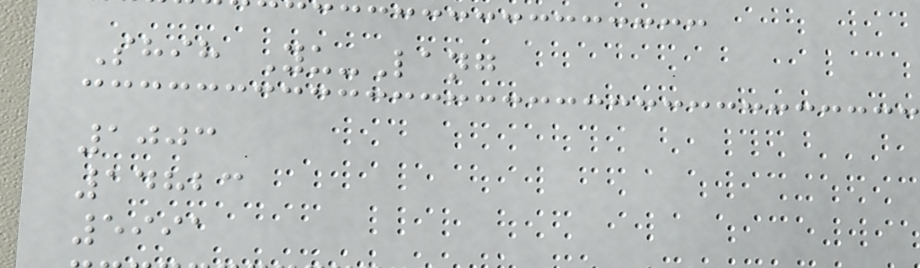Shih Yu-Lang
1003
14823
5991
